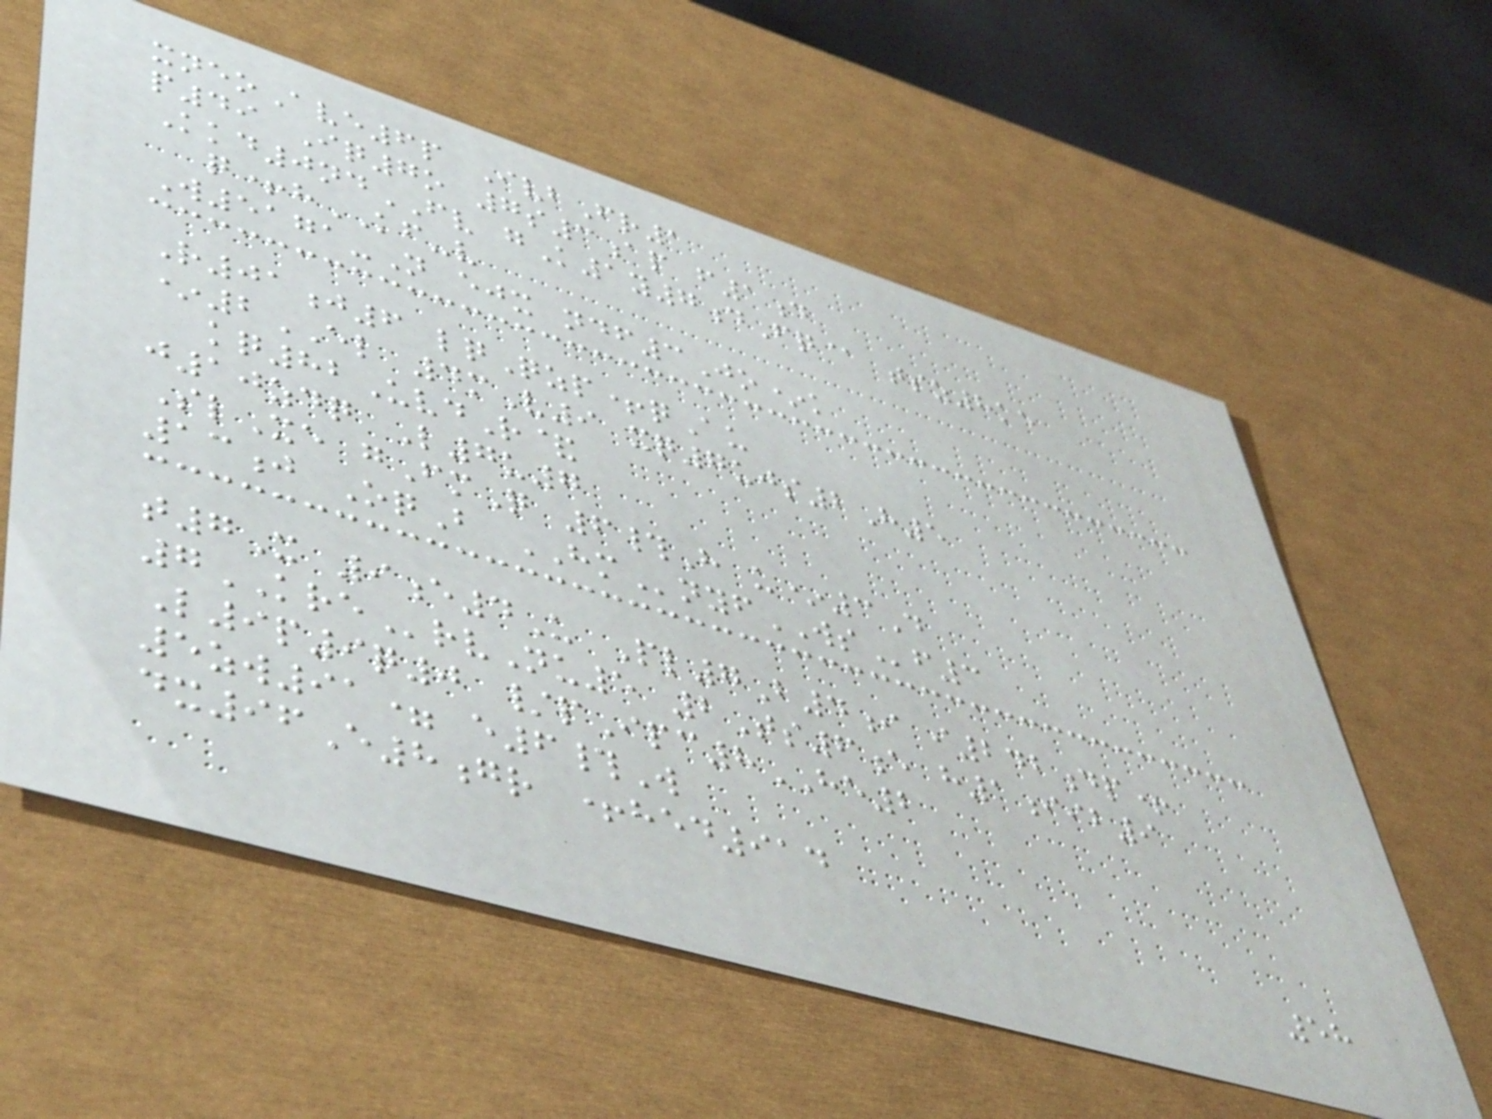xneoAve6p IvbFr1
p49 Iq7o 7s3ap f1d
Kkd0ndFV gK1y7dFq@ tsz8ke
q+hKF-v
W5171-N ejx ndf3Jo*k
R01j6 lqQzp+qAu
*2EL 4mV9 xq7ujs2H5
kq82UvdR&
j10zdq L7u7
SlXe gFmQ 6#H u*3D
13j OqB HMnyfWSf3
t7X 9e4U Pl7B4i i242dp+
7KRErvNu5 2Ts6e h1iib9
L9p9q0 /pIpc8HE2
5zw91= e6#W
dx96E8gr +hed914
58
